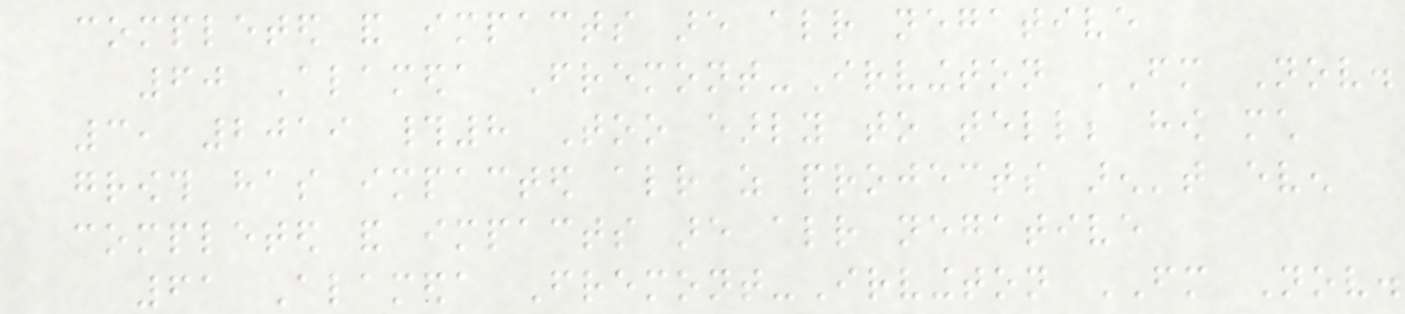completed and impacts are already negative
60 Alameda Fremont-Irvington FM Nov.
3, 2019 #8 Too early to tell; how much
growth has impacted already as projects aren't even
completed and impacts are already negative
61 Alameda Fremont-Irvington FM Nov.
